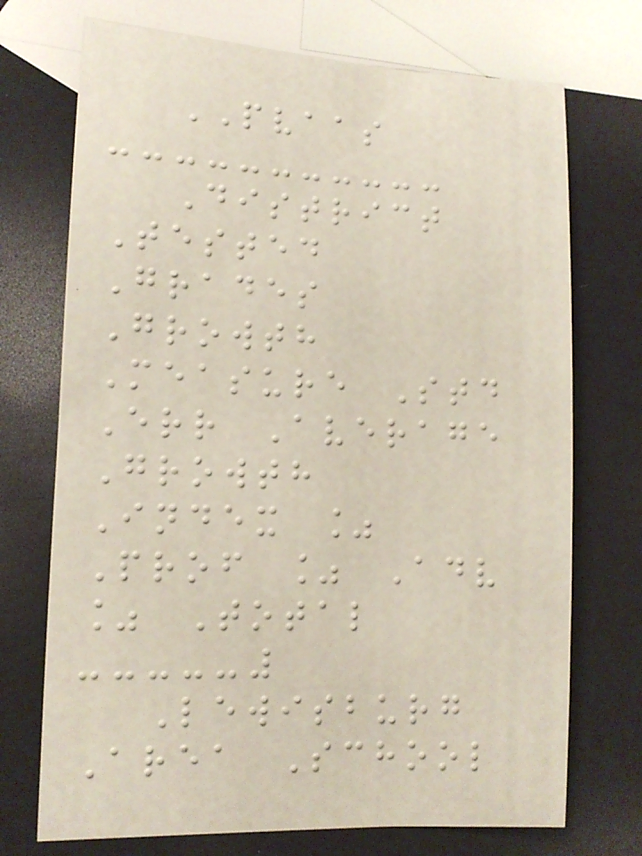PVAAS
District
Tested
Grades
Growth
Measure Std
Err Average
Growth
Index %
Prof % Adv
% Total
Lewisburg
Area School
